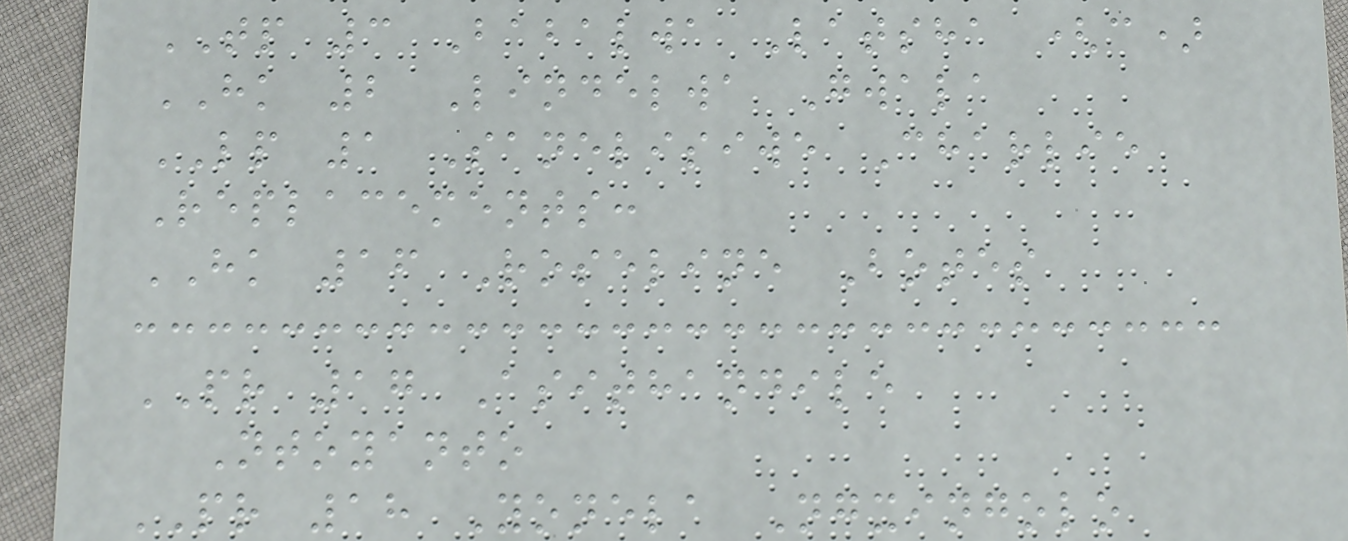TP 3 Babalwa Latsha (c)
HK 2 Lindelwa Gwala
LP 1 Sanelisiwe Charlie
Replacements:
HK 16 Roseline Botes
PR 17 Asithandile
Ntoyanto
PR 18 Yonela Ngxingolo
